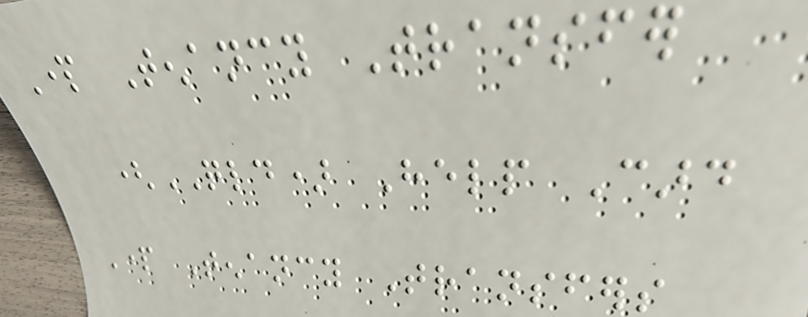Part Tenancy Transfer
(QLD) Help Card
Part Tenancy Transfers
